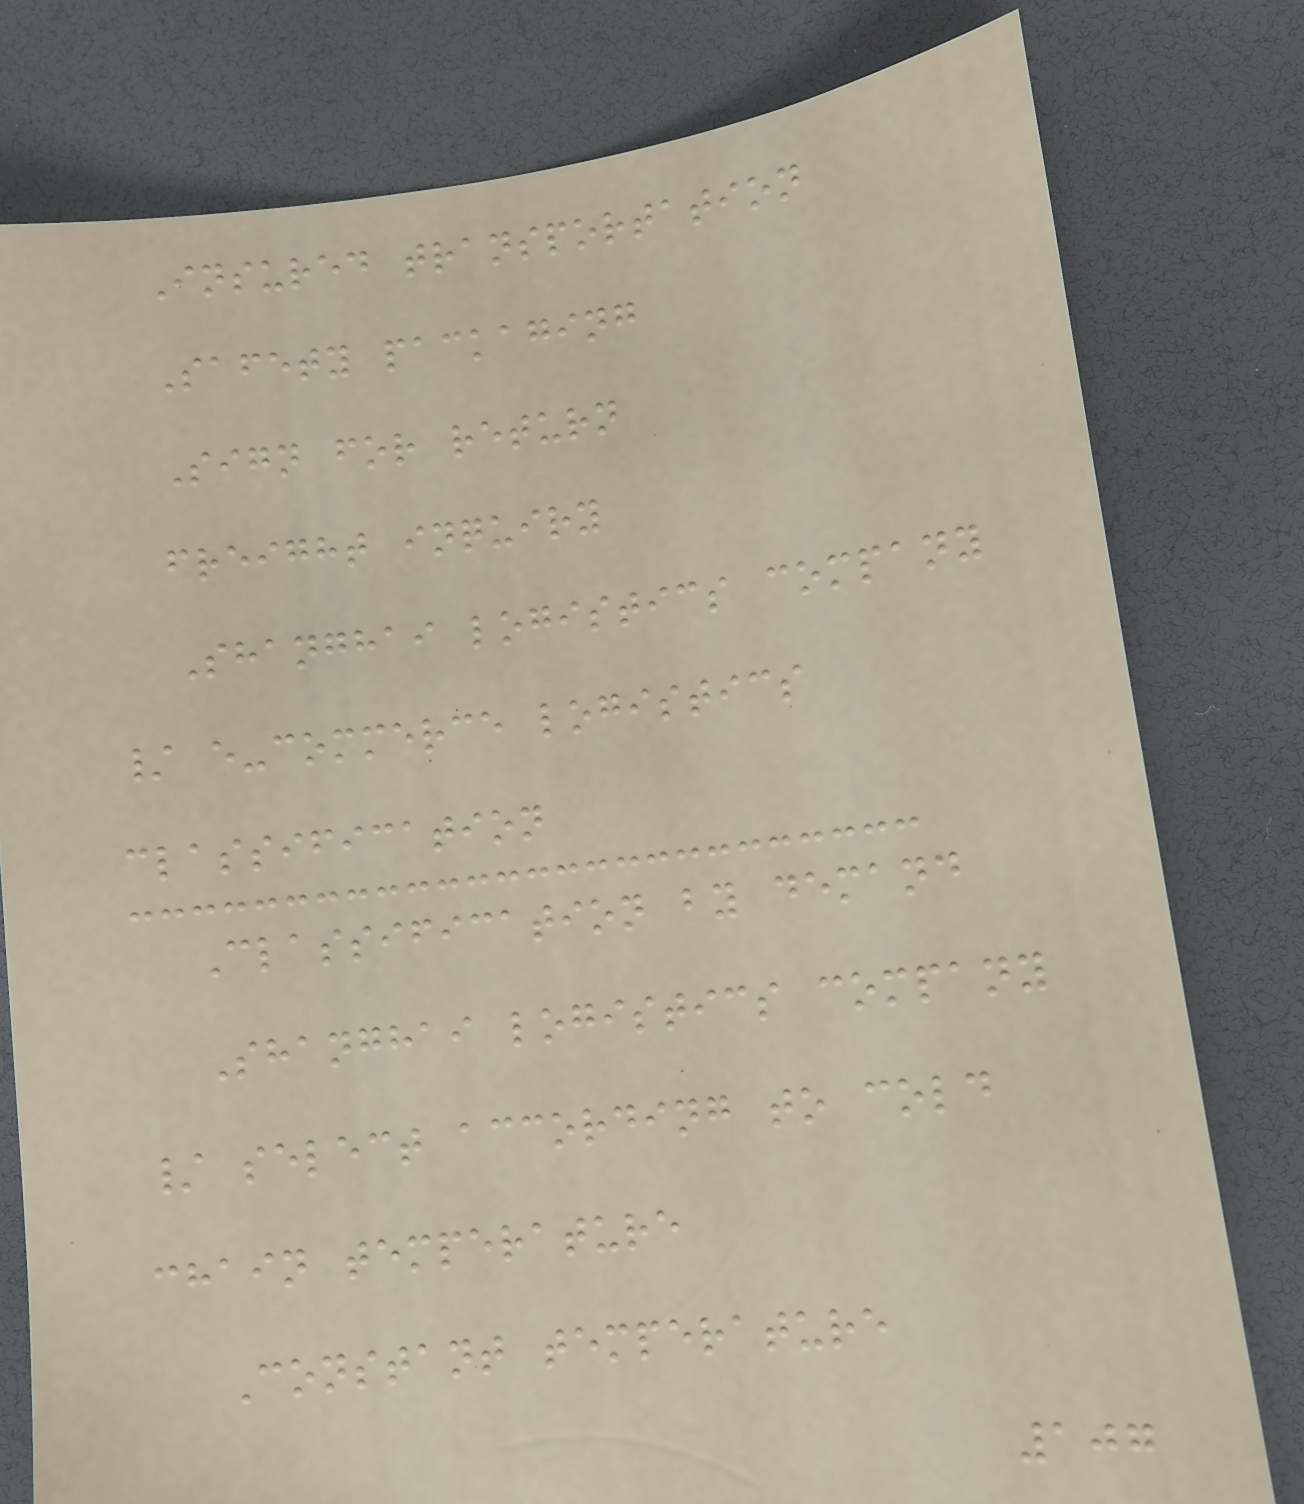Insured transportation
Safety packaging
Sign for return
freight inquiry
Shanghai logistics company
/ e-commerce logistics
classification
Classification by demand
Shanghai logistics company
/ select according to cold
chain temperature
Constant temperature
107
